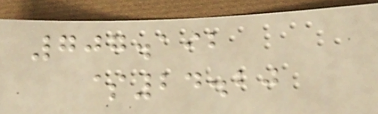707.192
$24.20
